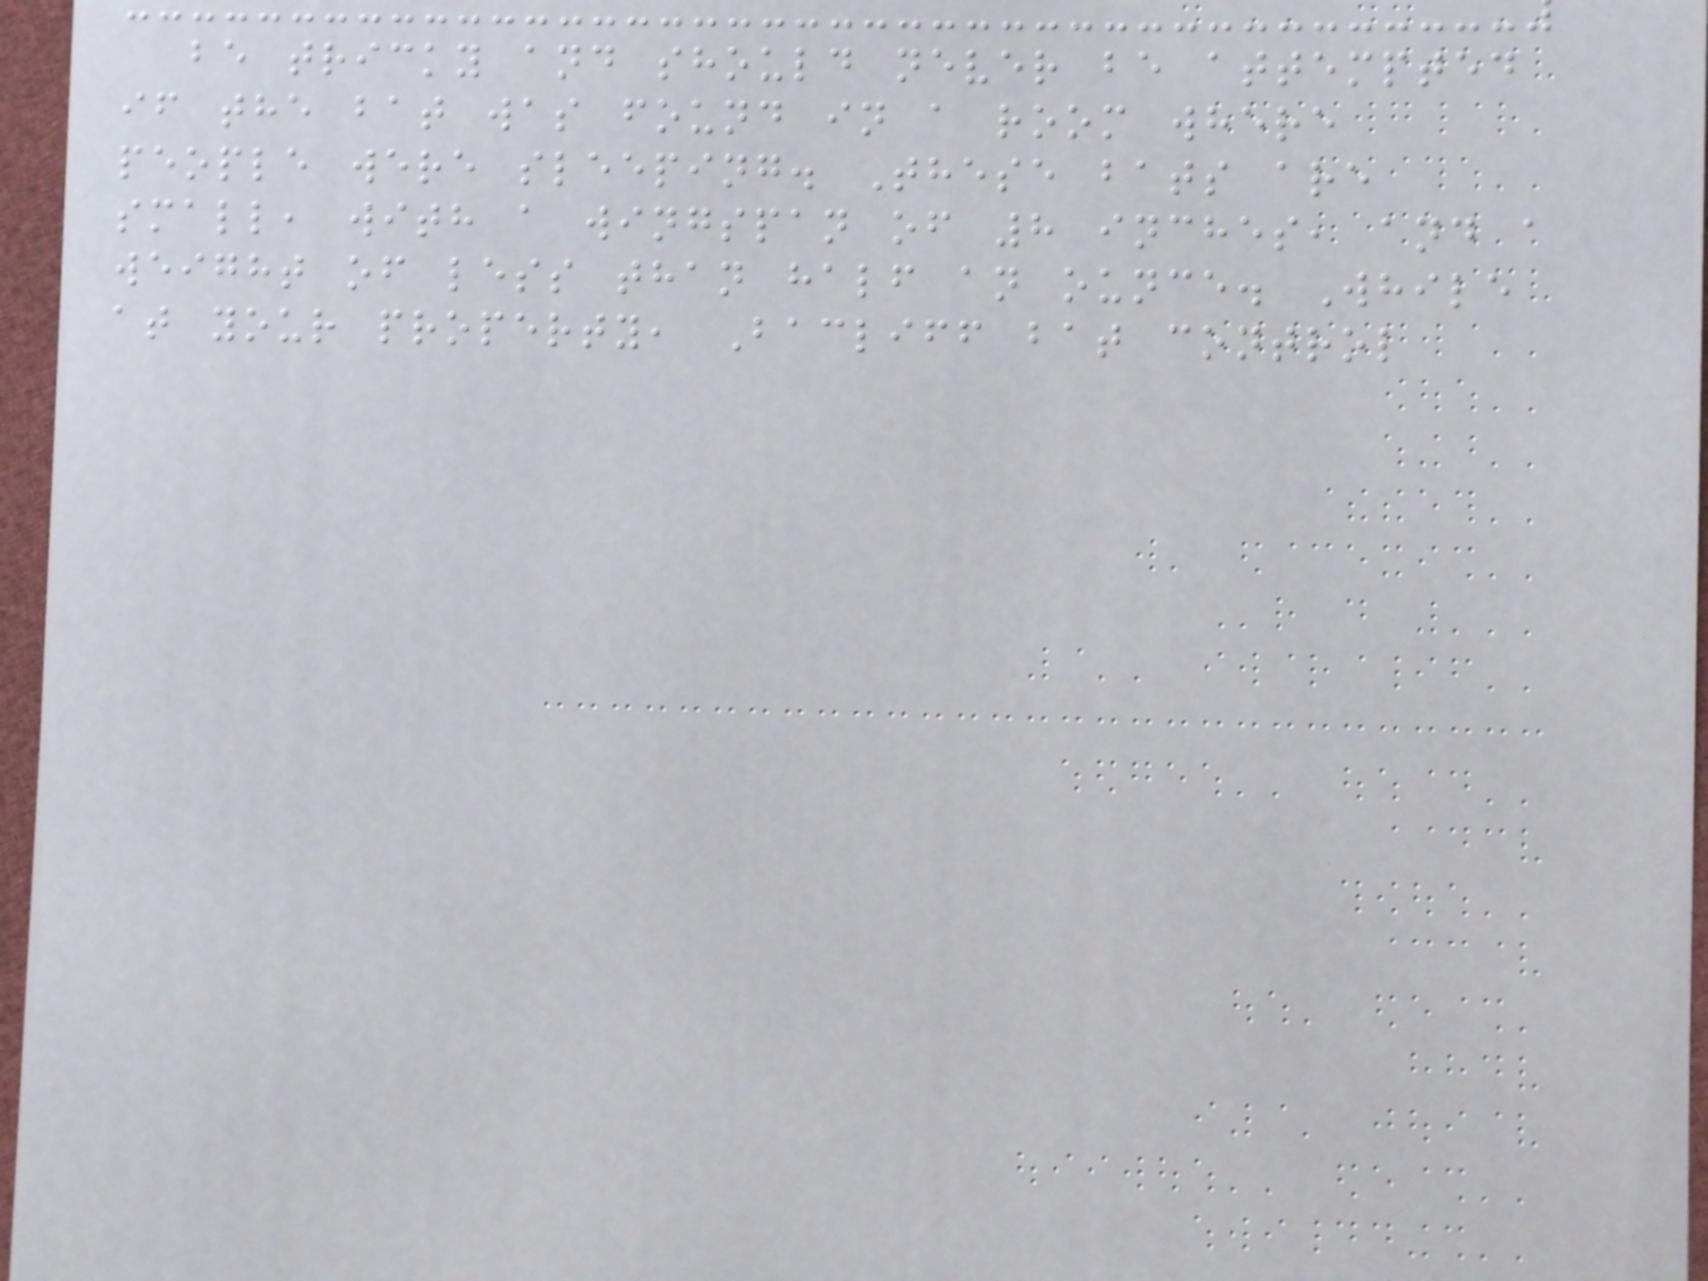be tricky and should never be attempted
if the bat was found in a room where
people were sleeping. These bats are
small, with a wingspan of 8 inches, and a
weight of less than half an ounce. While
at your property, Bacliff bat control
